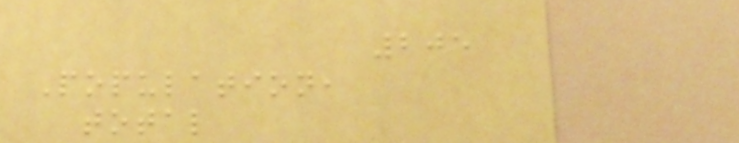205
Population,
total
